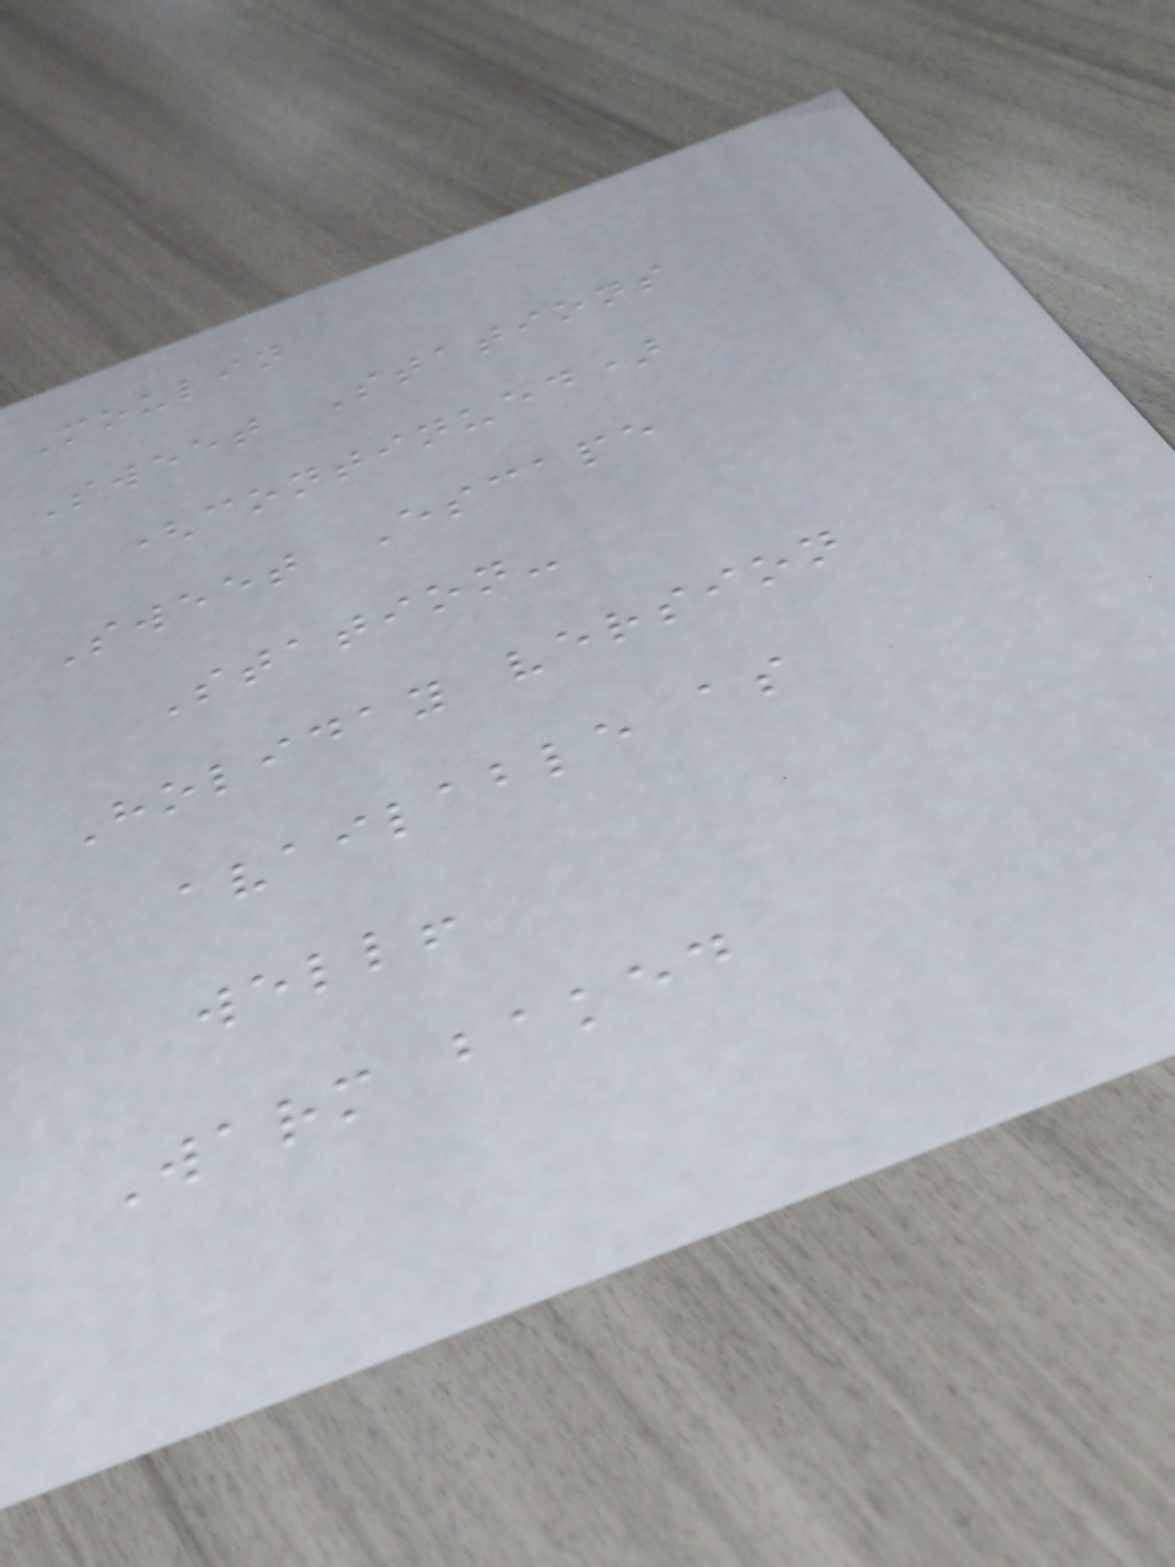Moulin
Sweet Stations
(continued)
Sweet Escape
Station-
Holiday version
available as
well!
Warm baked
